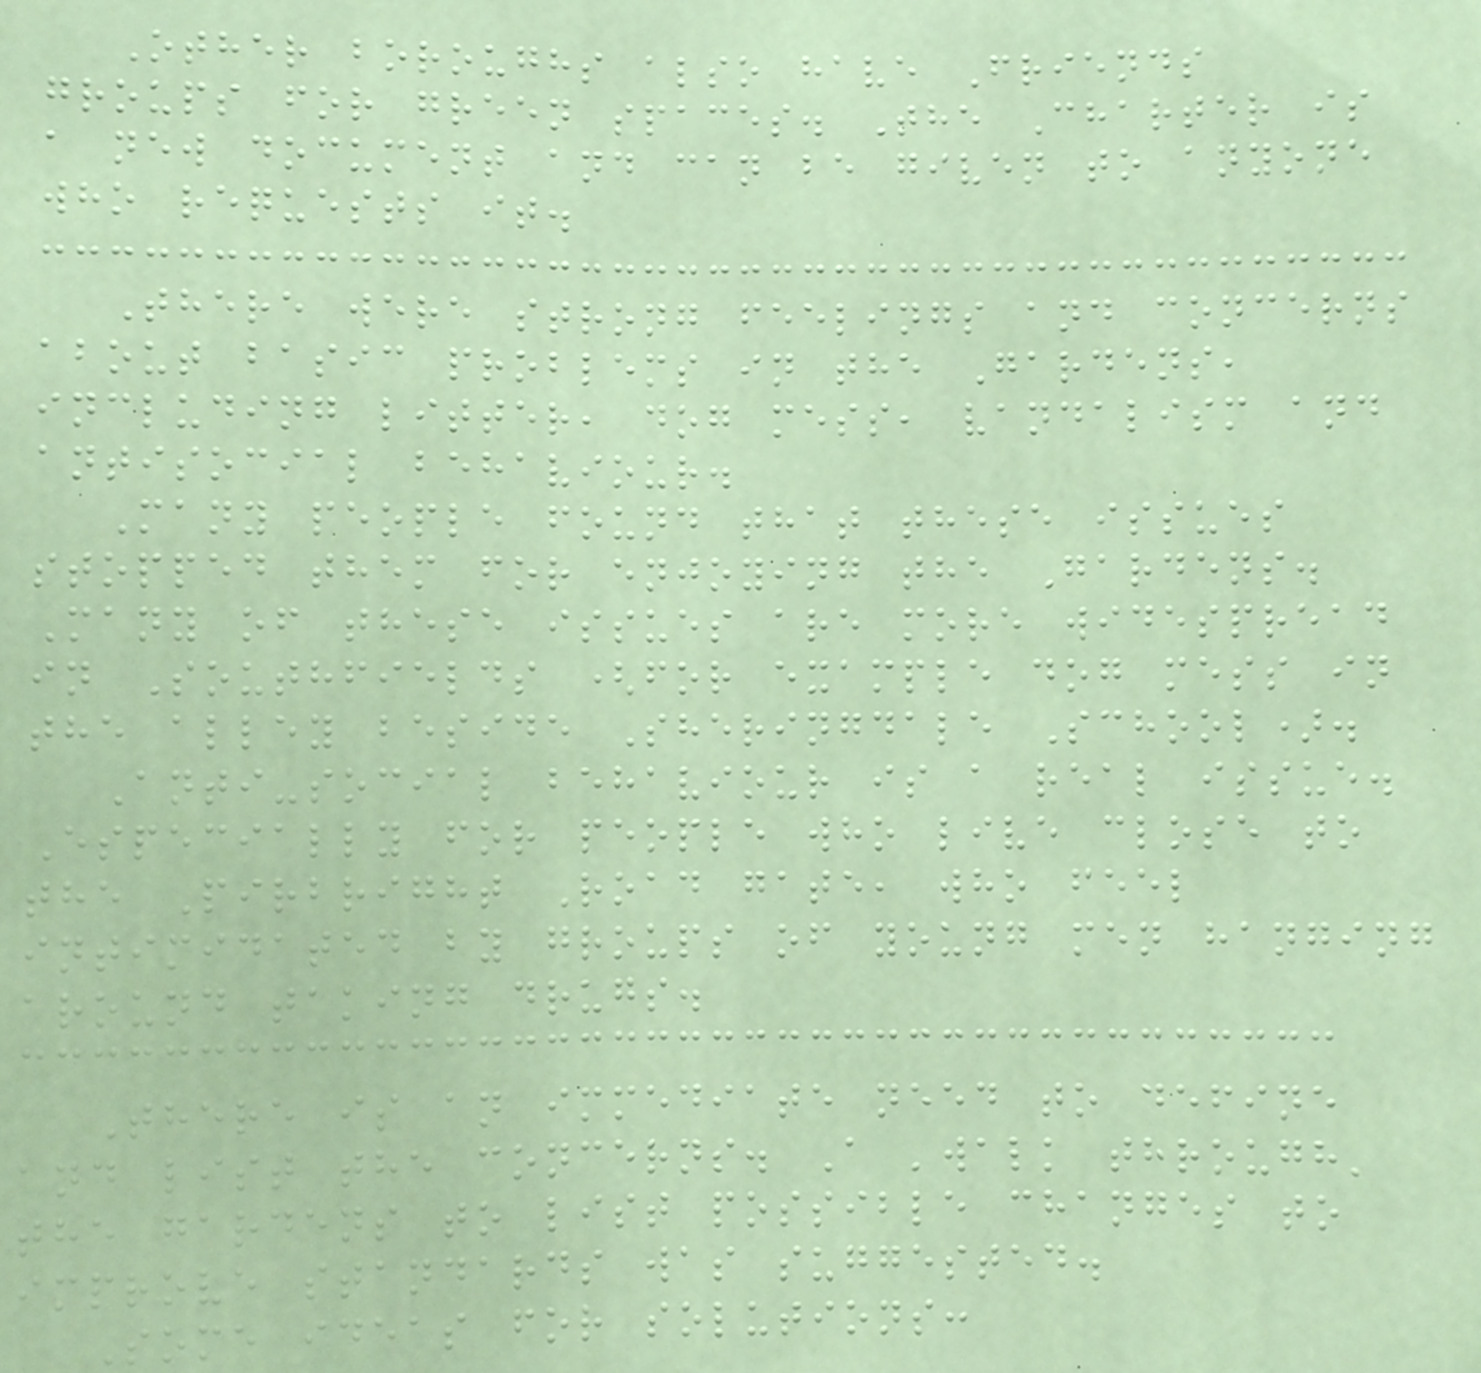Other boroughs also have Friends
groups for green spaces. The Charter is
a new document and can be given to anyone
who requests it.
There were strong feelings and concerns
about basic problems in the Gardens,
including litter, dog mess, vandalism and
antisocial behaviour.
Many people found that these issues
stopped them for enjoying the Gardens.
Many of these issues are more widespread
in Southfields (for example dog mess in
the alley beside Sheringdale School).
Anti-social behaviour is a real issue.
Especially for people who live close to
the Pirbright Road gate, who feel
intimidated by groups of young men hanging
around taking drugs.
There is an immediate need to define
and list the concerns. A 'walk through'
the gardens to list possible changes to
improve standards was suggested.
Some ideas for solutions:
